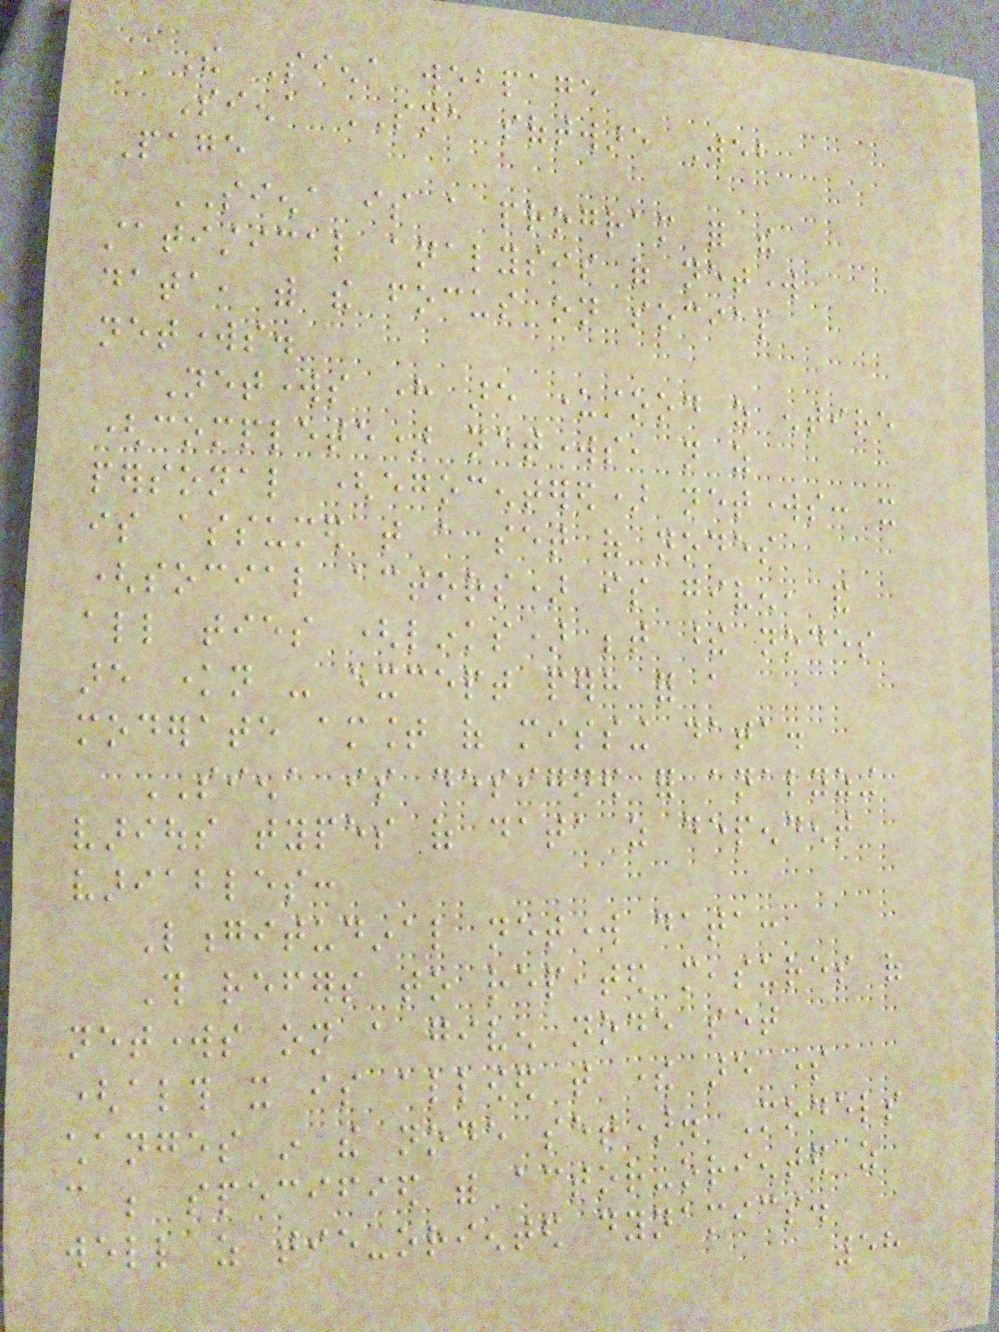The Siena webpage
Siena SNA software Web
Page
SIENA is a program for the
statistical analysis of network
data, with the focus on social
networks.
Networks here are understood as entire
(complete) networks, not as
personal (egocentered) networks: it
is assumed that a set of nodes
(social actors) is given, and
all ties (links) between these nodes
are known - except perhaps for a
moderate amount of missing data.
SIENA is designed for analyzing
various types of data as dependent
variables:
Longitudinal network data:
This refers to repeated measures of
networks on a given node set
(although it is allowed that there are some
changes in the node set). Models
can be specified with actor-oriented as
well as tie-oriented dynamics.
58
